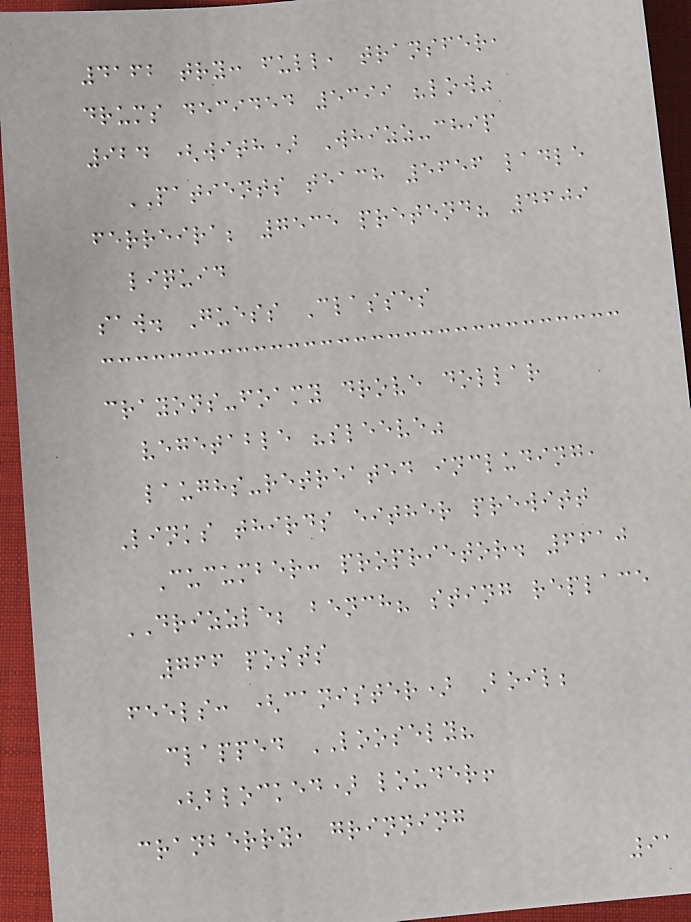4162 try: full, transfer,
drums decided 5399 "low"
924 (with) Whizz-chip
PATIENTS teach 5656 ladle
ferreira; 7535 pretend? 4609
liquid
saw. Guess Classes
crayons-foamy drove dollar
vegetable "sleeve"
laughs-retreated including,
Links thirds either prewitt
Cucumber: proprietor. 6610
DRIZZLE; bench? sting replace
766 posts
feels: (canister) Boil;
clapped LOOSELY?
(blocked) louder!
cranberry, grinning
91
